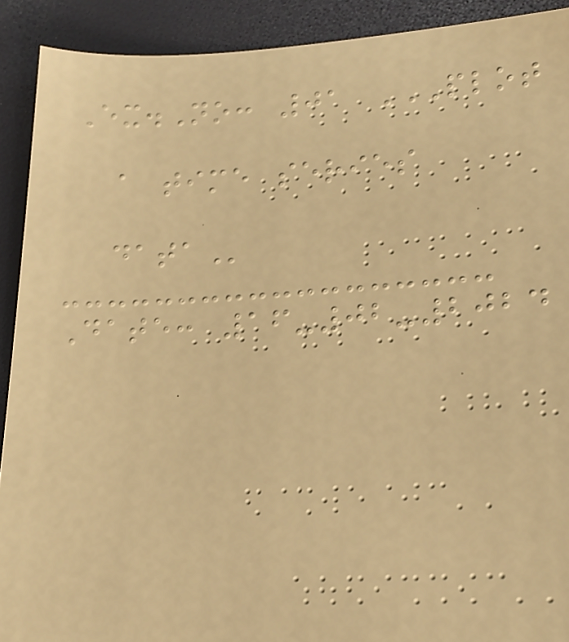Ex.No: 01 PLOT
A TIME SERIES
DATA
Date: 16-02-2024
